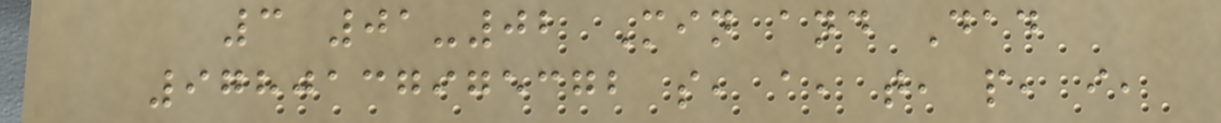3 01-02 Min and Dad
9780137975372 s, a, t, p, i,
